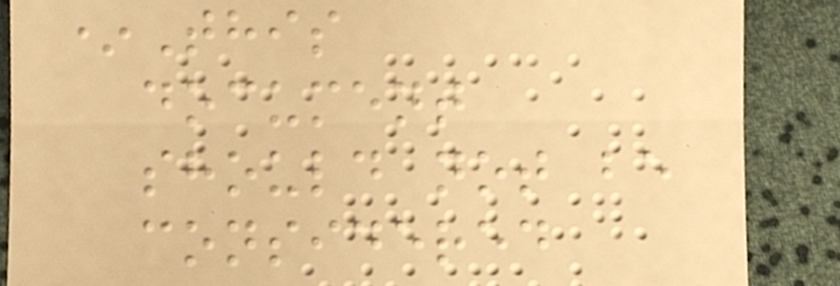*This
document
should not be
considered
